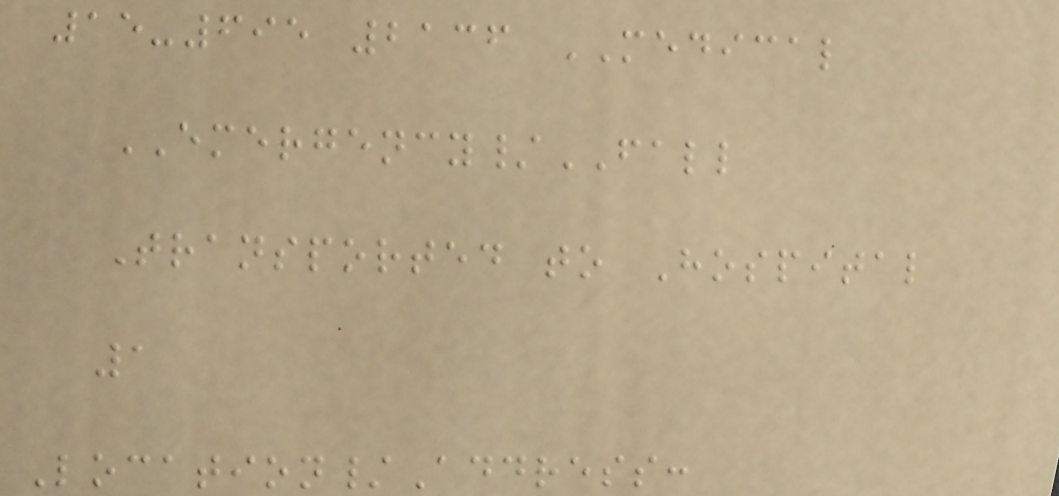15-695 2136 MEDICAL
EMERGENCY/FALL
Transported to Hospital
1
Location/Address:
